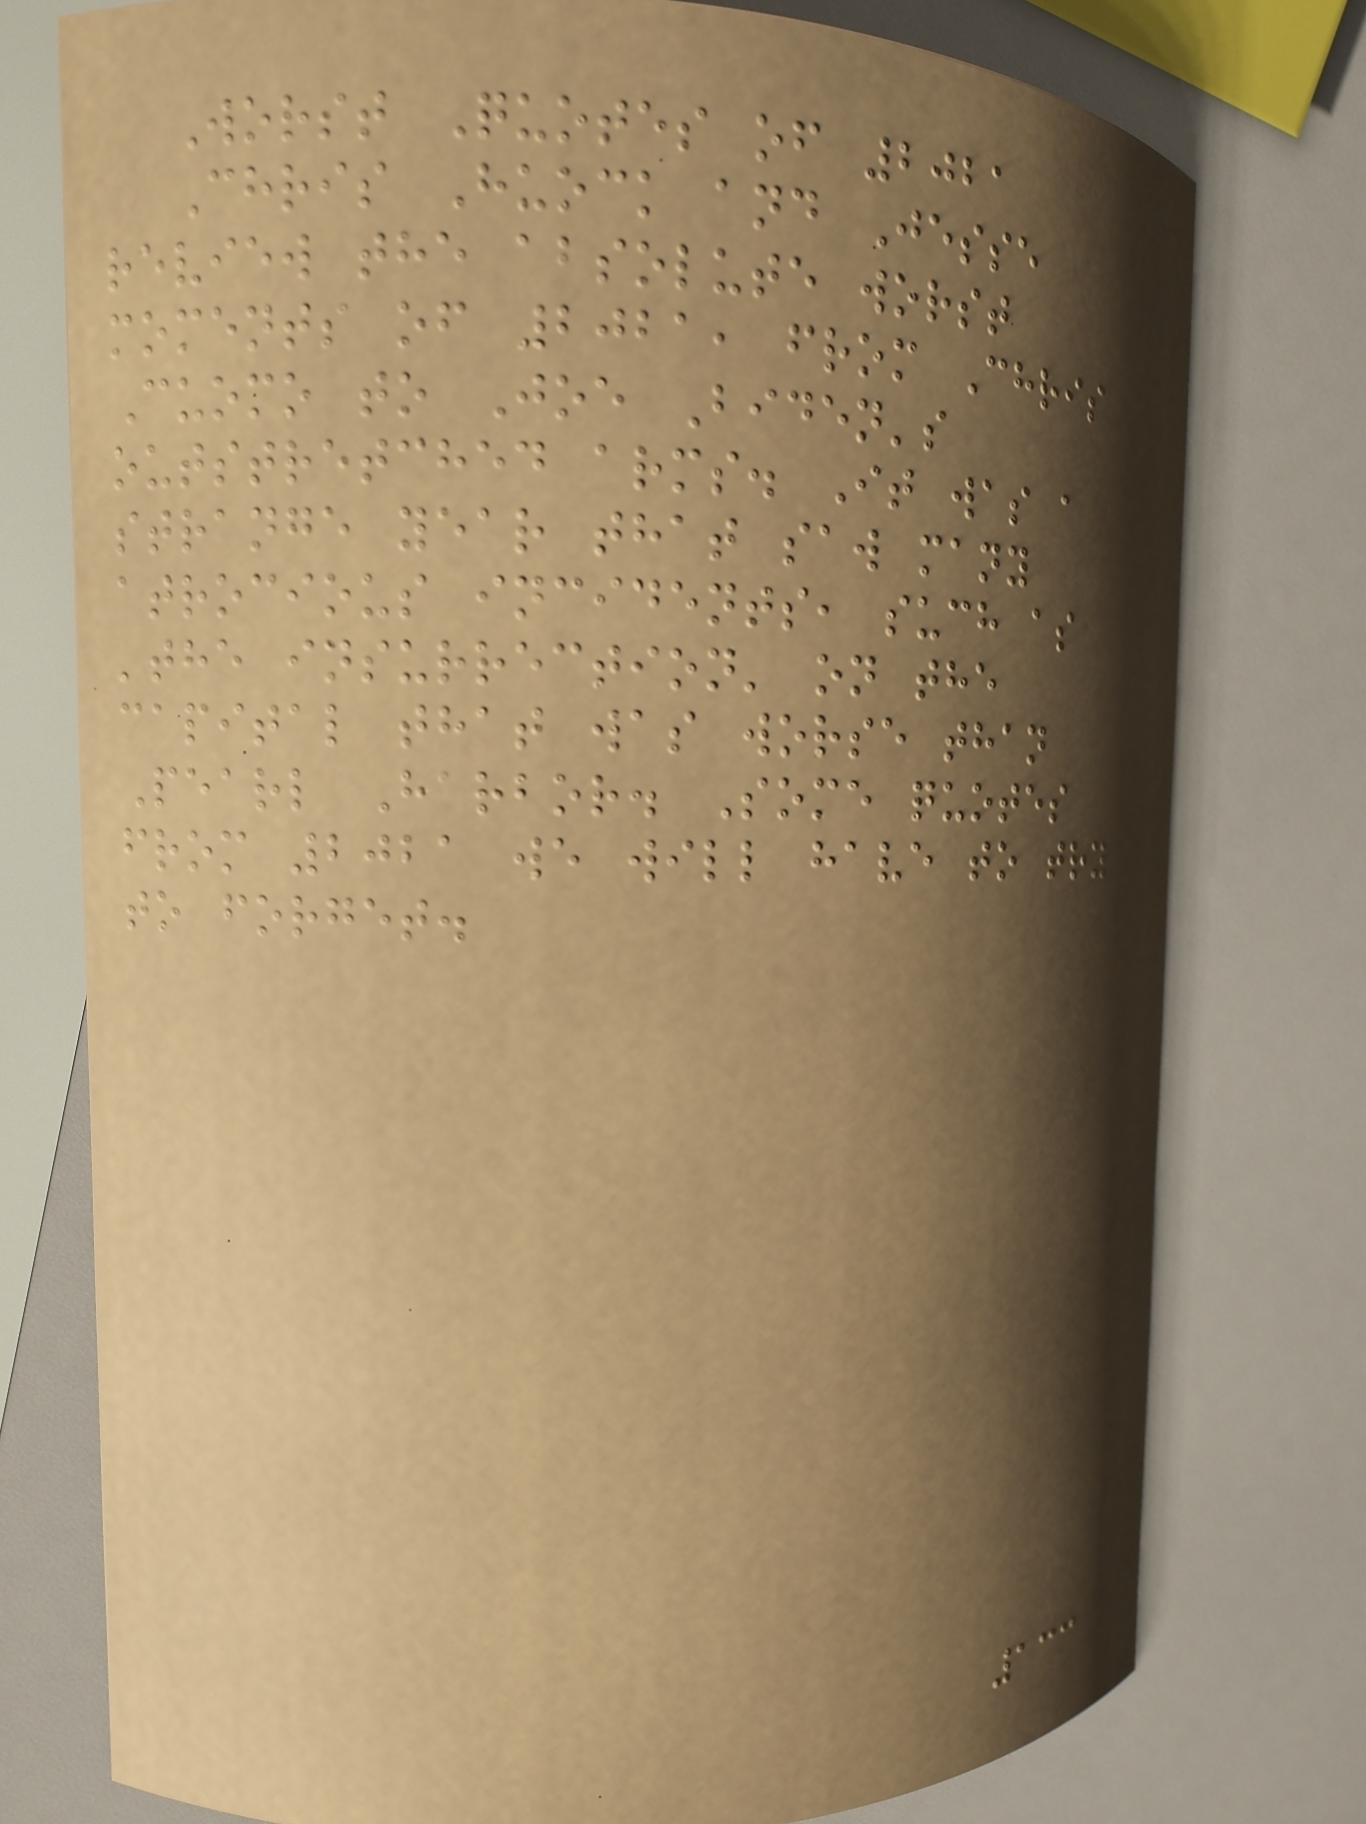Worst Quotes of 2021
Chris Huock and Jesse
review the absolute worst
moments of 2021, from Chris
Cuomo to Joe Biden's
outstretched arms. It was a
strange year that saw many
atrocious incidents, such as
'the insurrection' on the
capital that was worse than
Pearl Harbor. Some quotes
from 2021 we will have to try
to forget.
133
